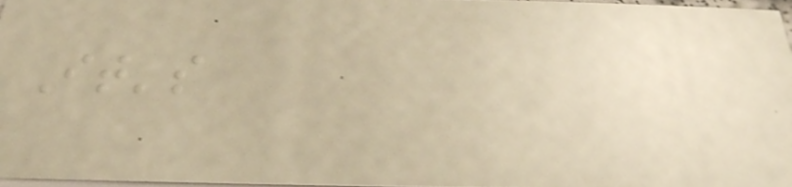It's
